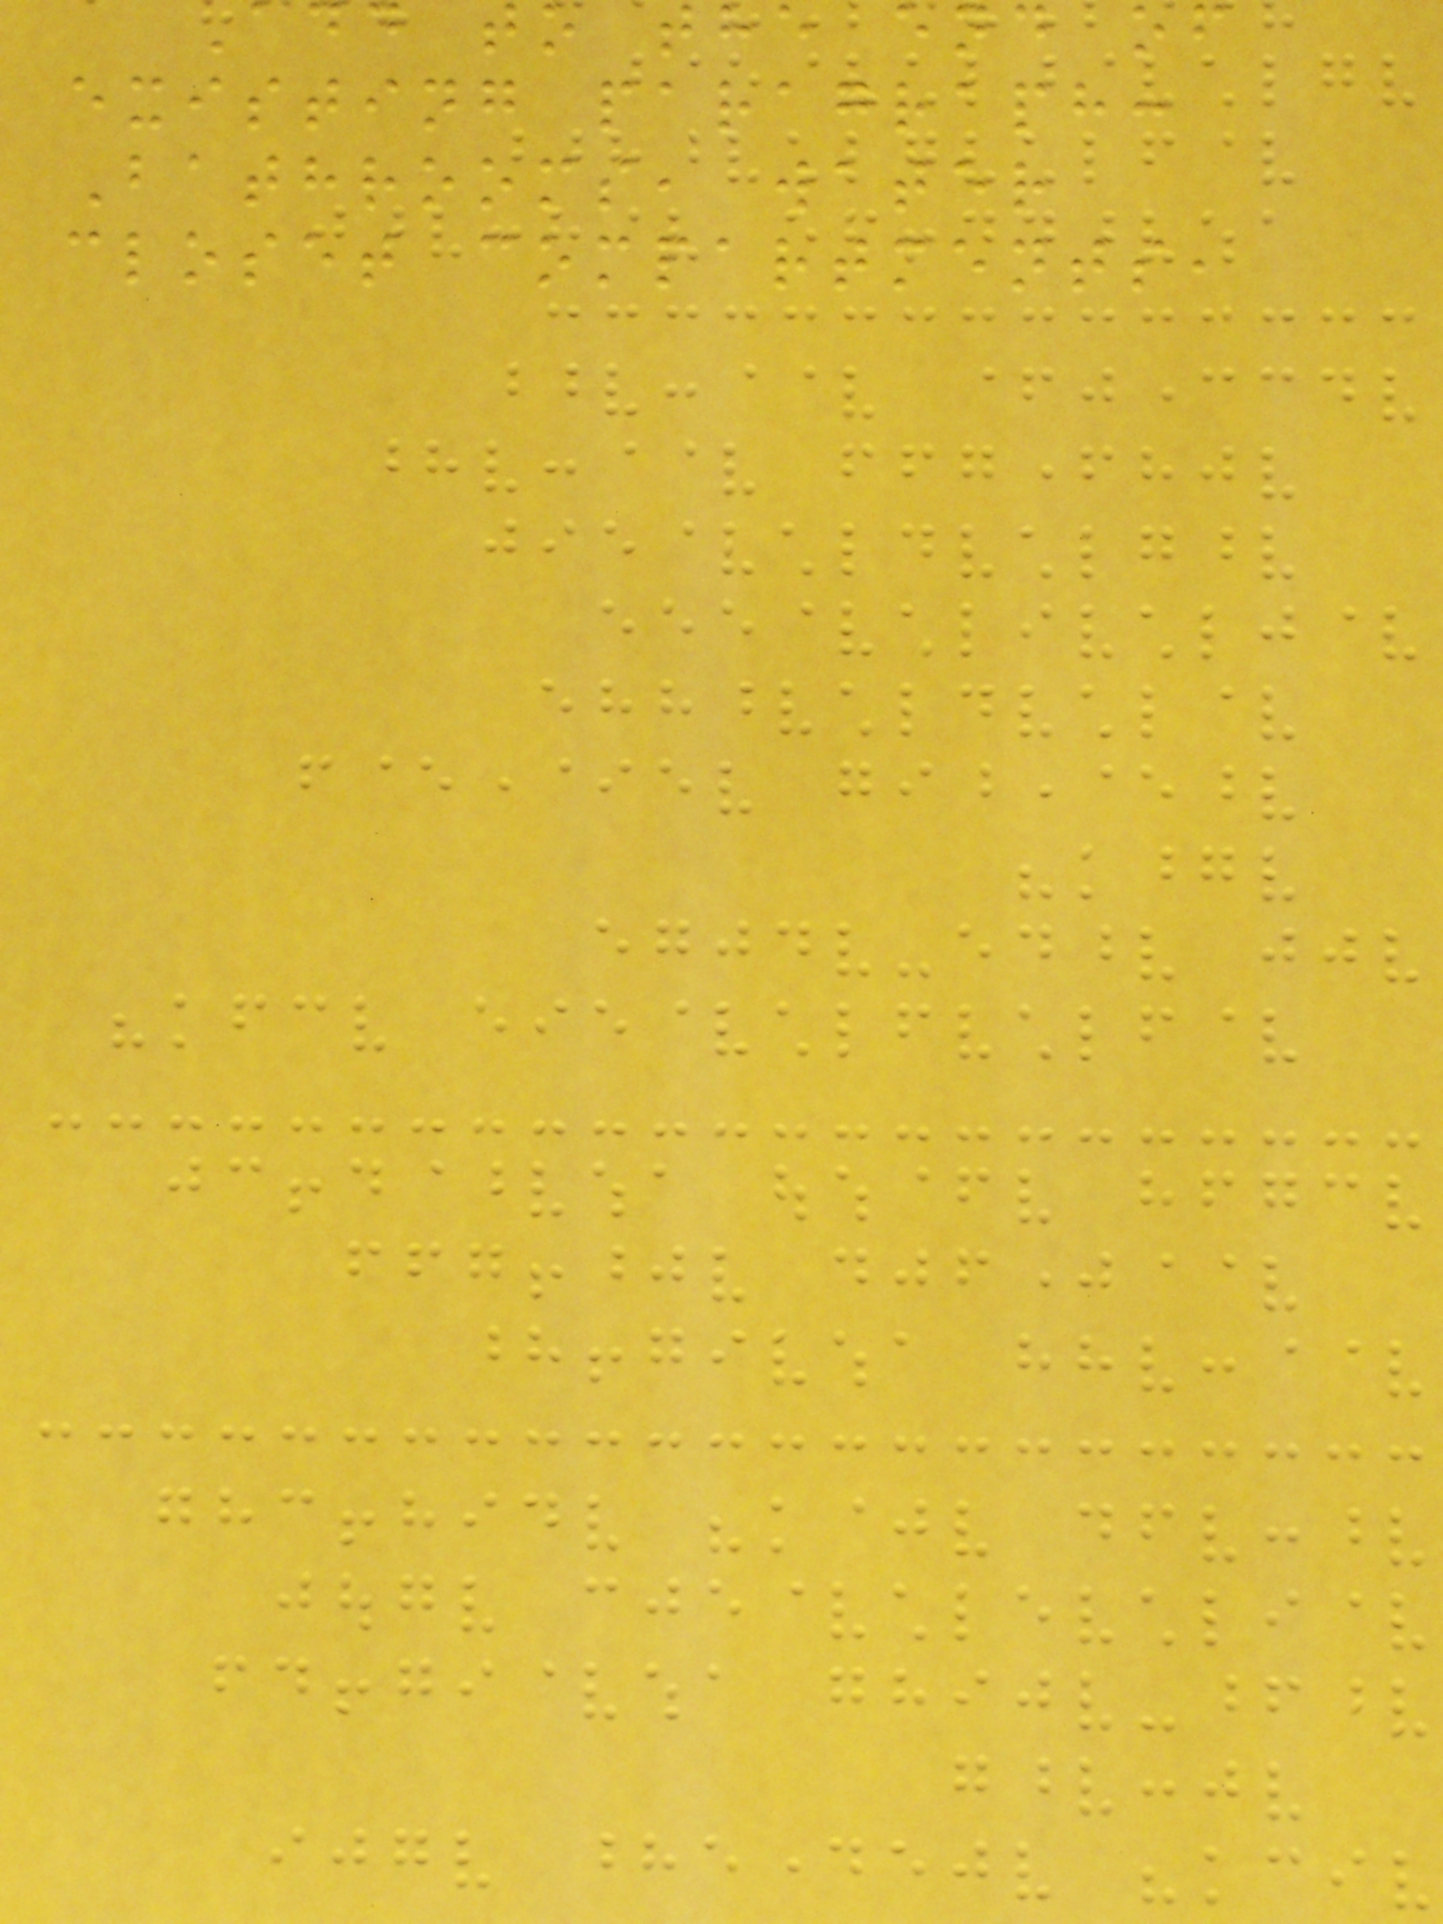dd to the end of
existing paragraph:
Bathrooms, water
closet compartments,
